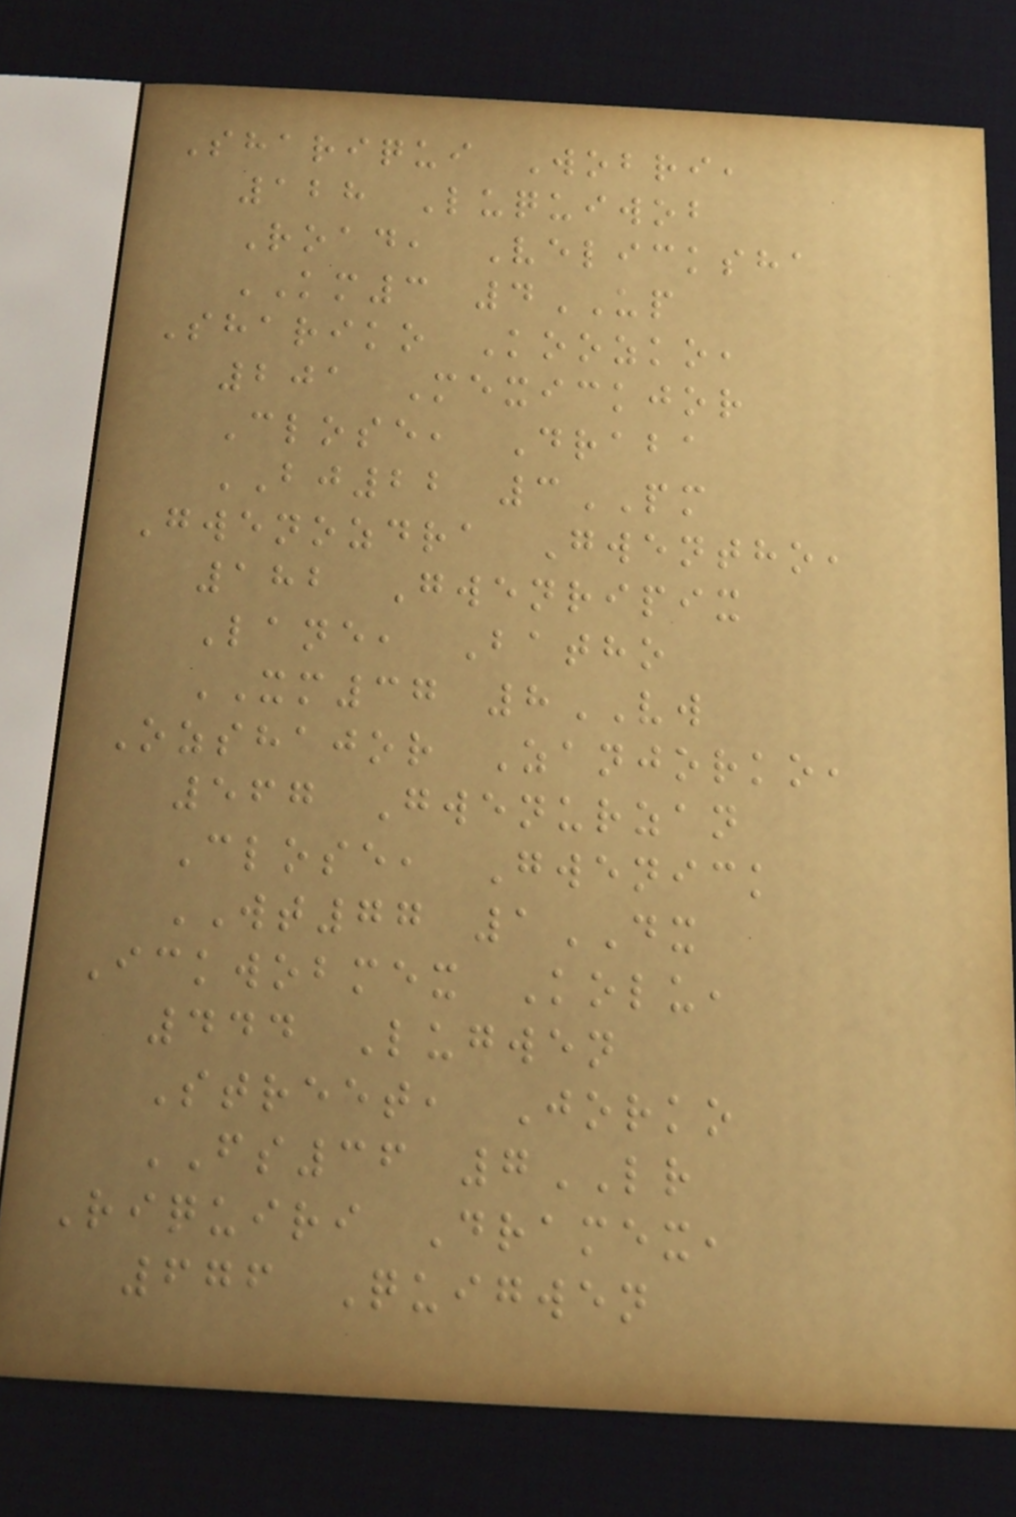Shariqui Wobri,
128 Luquiwob
Road, Velicksha
KM3 4UP
Shariko Koozko,
201 Mexickjor
Close, Draba
BJ22 3PM
Gwenozdra Gwentho,
182 Gwenripix
Lane, Batho
XM37 8VW
Ozshajor Zanjorko,
567 Gwenurzan
Close, Gwenick
WT77 1DX
Ickwobmex Kolu,
444 Lugwen
Street, Jorko
FS36 7LR
Riquiri Dramex,
676 Quigwen
